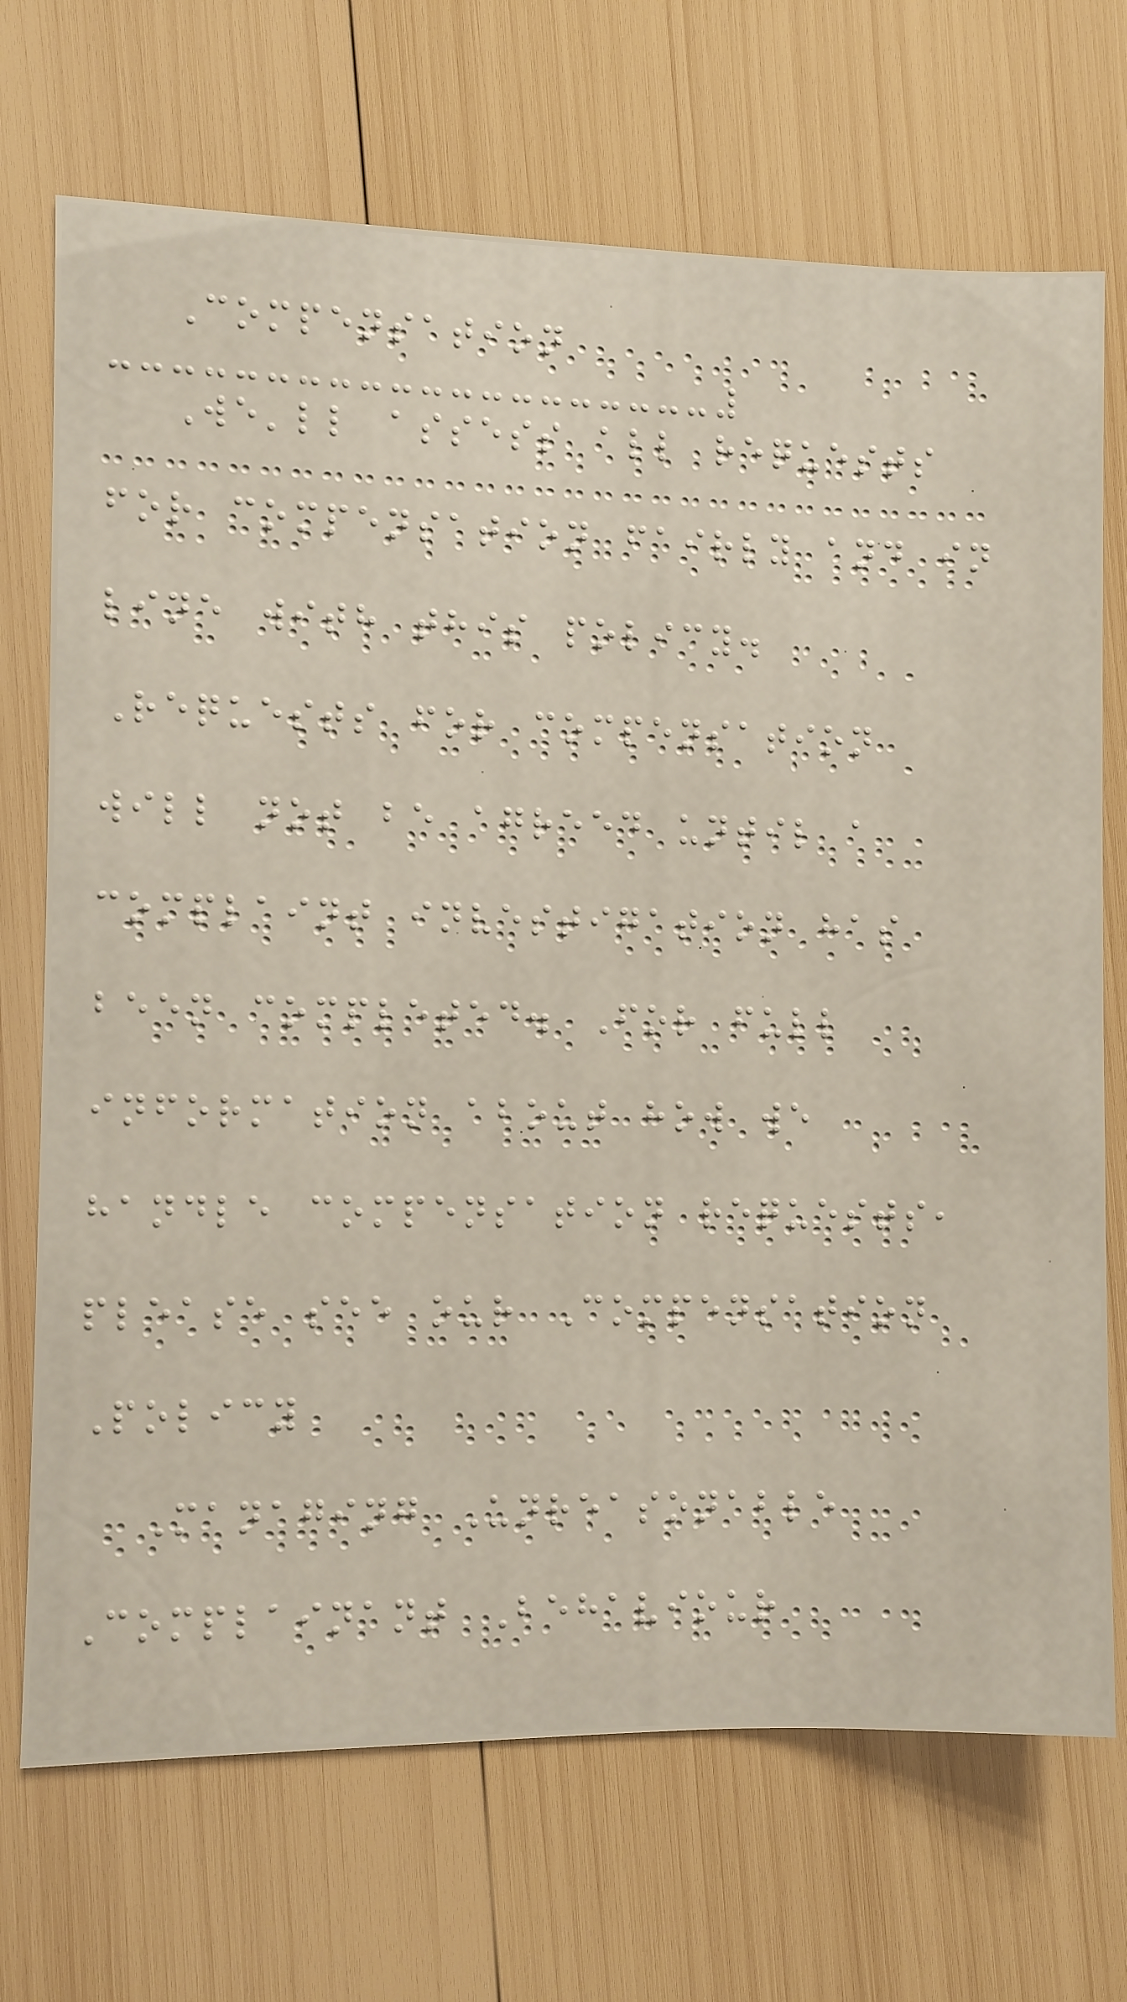Compensation
We'll assess all requests
for compensation fairly and in
line with this policy.
Requests for compensation
will not be agreed until a
complaint investigation has
been completed. For full
information about how we
handle compensation requests,
please see our Compensation
Policy
Managing Unreasonable
Complainant Behaviour
